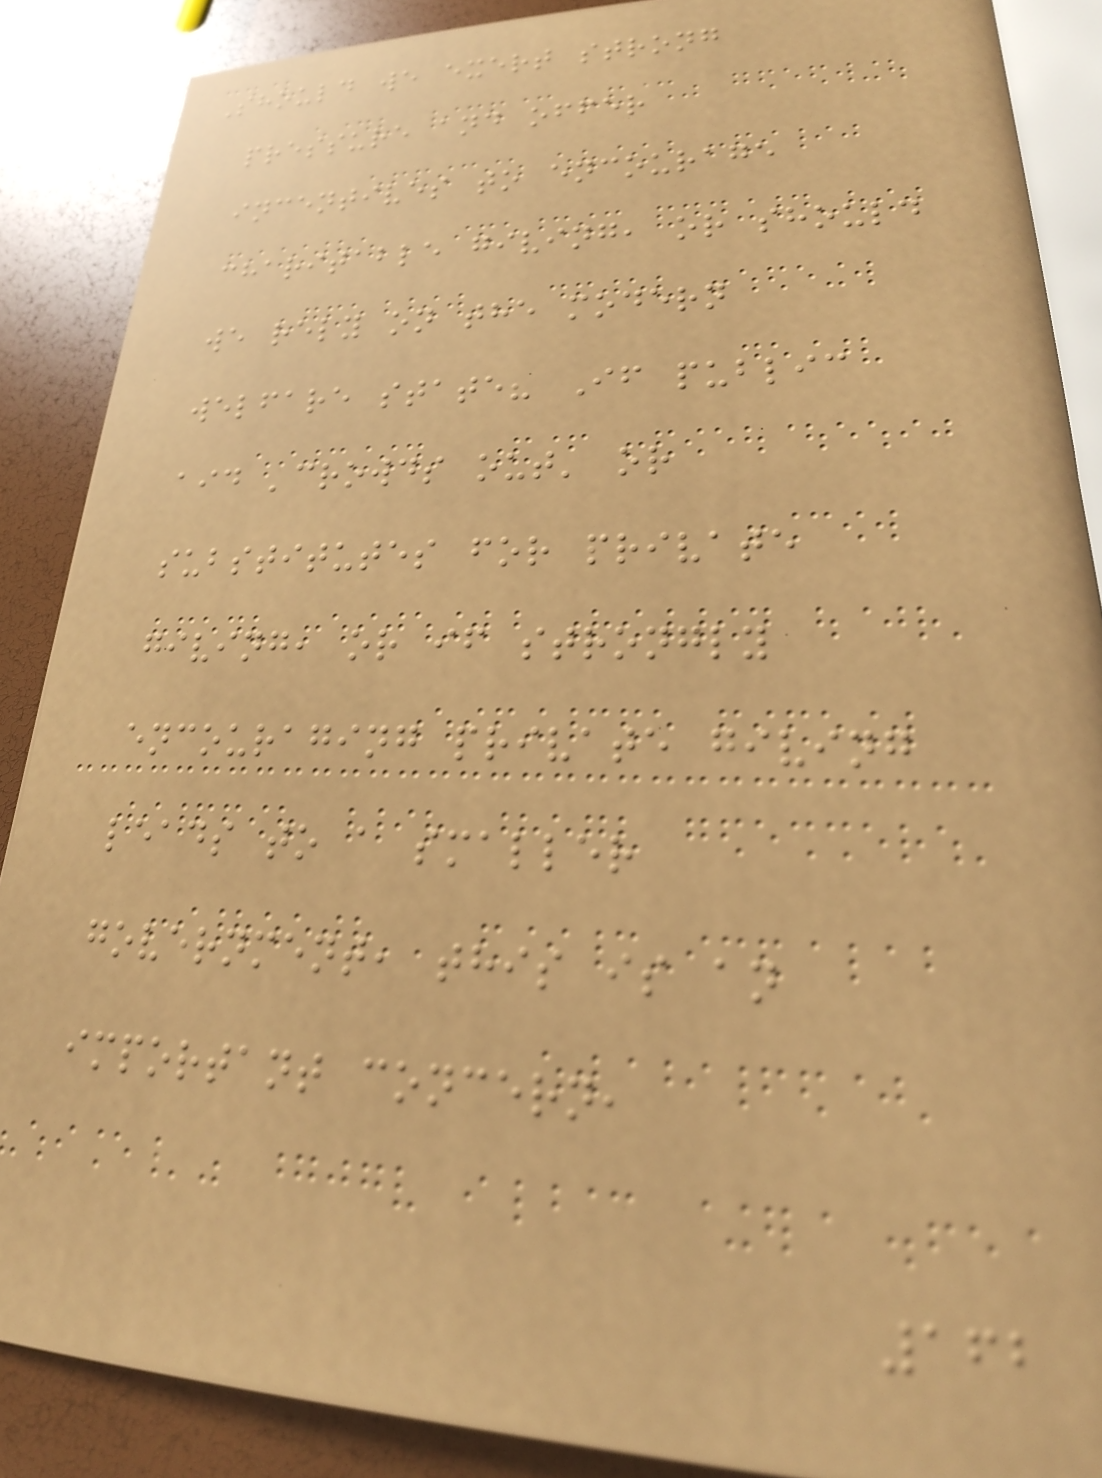Should we exert strong
pressure and offer
incentives to encourage
charitable giving, or should
we rely on the modern
welfare state? If public
aid 'crowds out' or
substitutes for private
giving, or if strongly
encouraging private giving
leads to a smaller
government, this is an
important concern,
162
